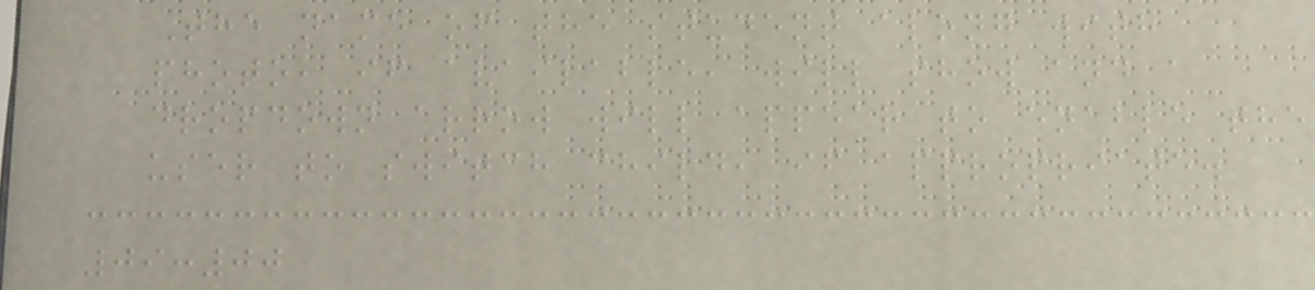The name of the student along with
photo, if available, will show and a
dropdown arrow will appear to enable the
user to switch child, if appropriate.
09:00
